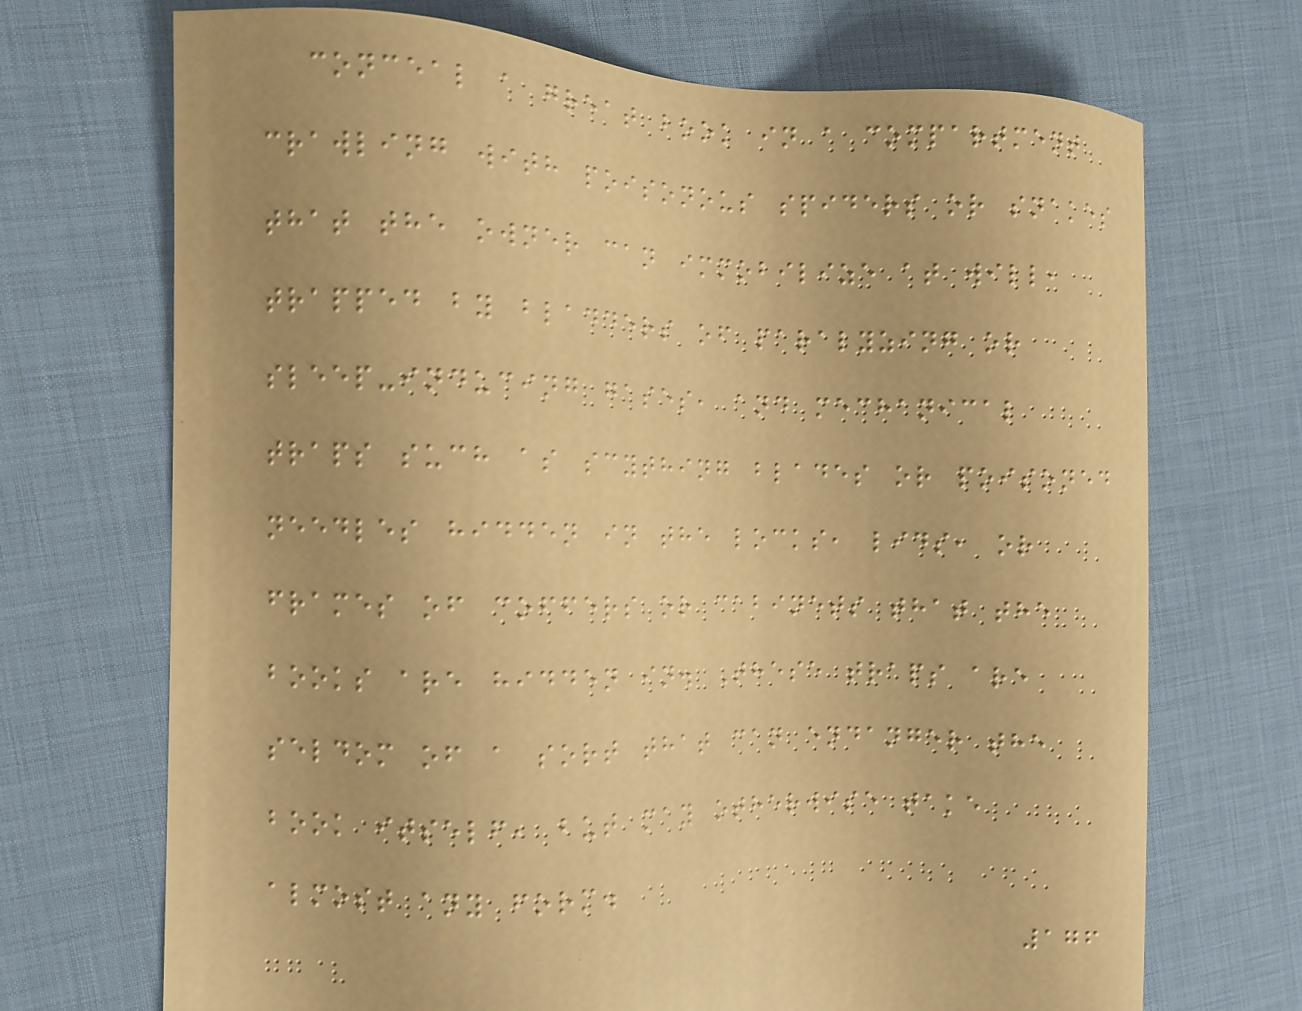conceal a great book in a compartment
crawling with poisonous spiders or snakes
that the owner can immobilize at will,
trapped by bladders of paralyzing or
sleep-inducing gases, and mechanical
traps such as scything blades or poisoned
needles hidden in the locks, lids, or
frames of coffers or cabinets that the
books are hidden in. These traps are
seldom of a sort that can endanger the
book itself, but may otherwise take
almost any form.
176
